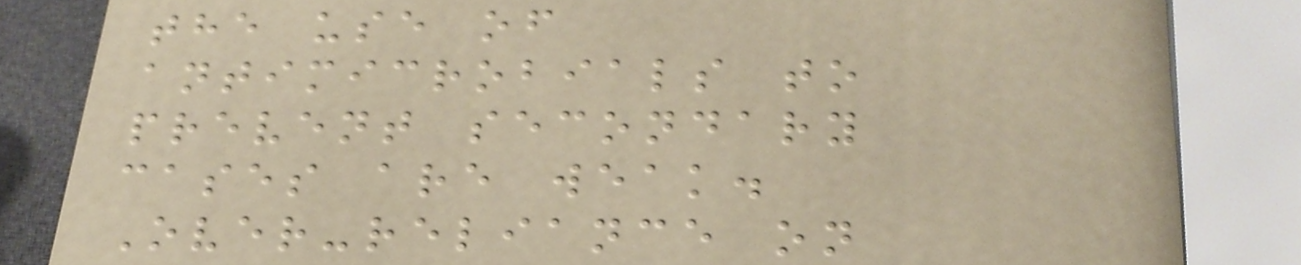the use of
antimicrobials to
prevent secondary
cases are weak.
Over-reliance on
